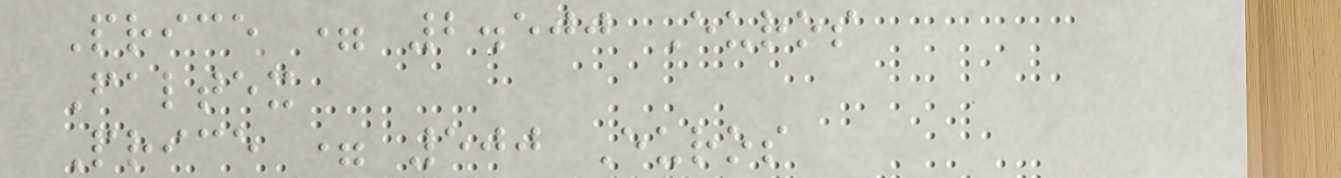Price = 2.500 Euros
Faltex
Price = 500 Euros
